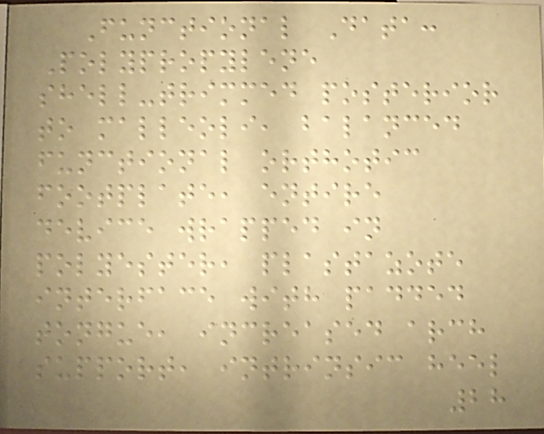Functional Data:
Polypropylene
shell-trimmed posterior
to malleoli, balanced
functional orthotic
footplate, entire
device wrapped in
polyester, plastazote
interface with padded
tongue, increased arch
support, intrinsic heel
28
